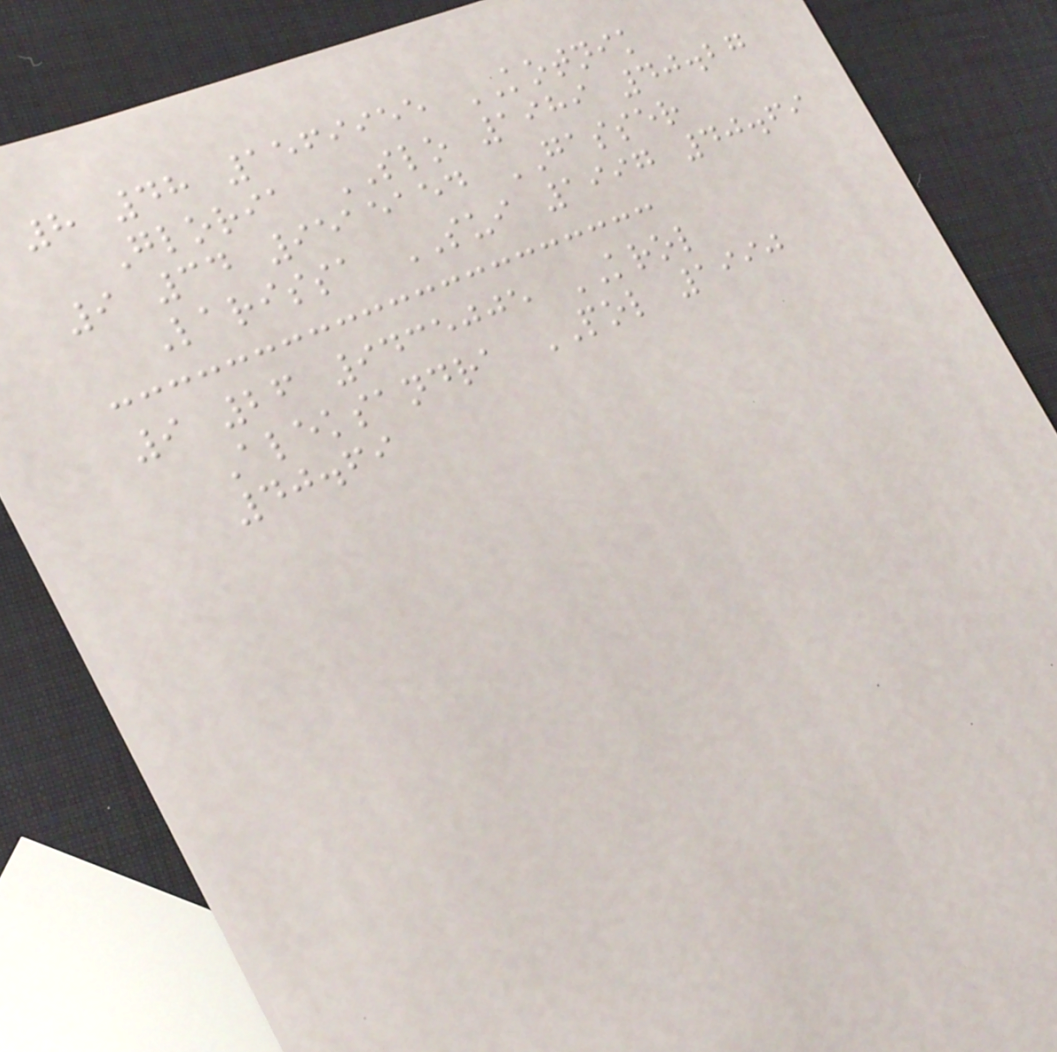8 48 1569955 KOTNIK
Gloria SLO 1989 40.27
9 34 9515154 GASSER
Larissa SUI 1997 40.69
9 26 9435005 KROL
Aleksandra POL 1990
40.69
